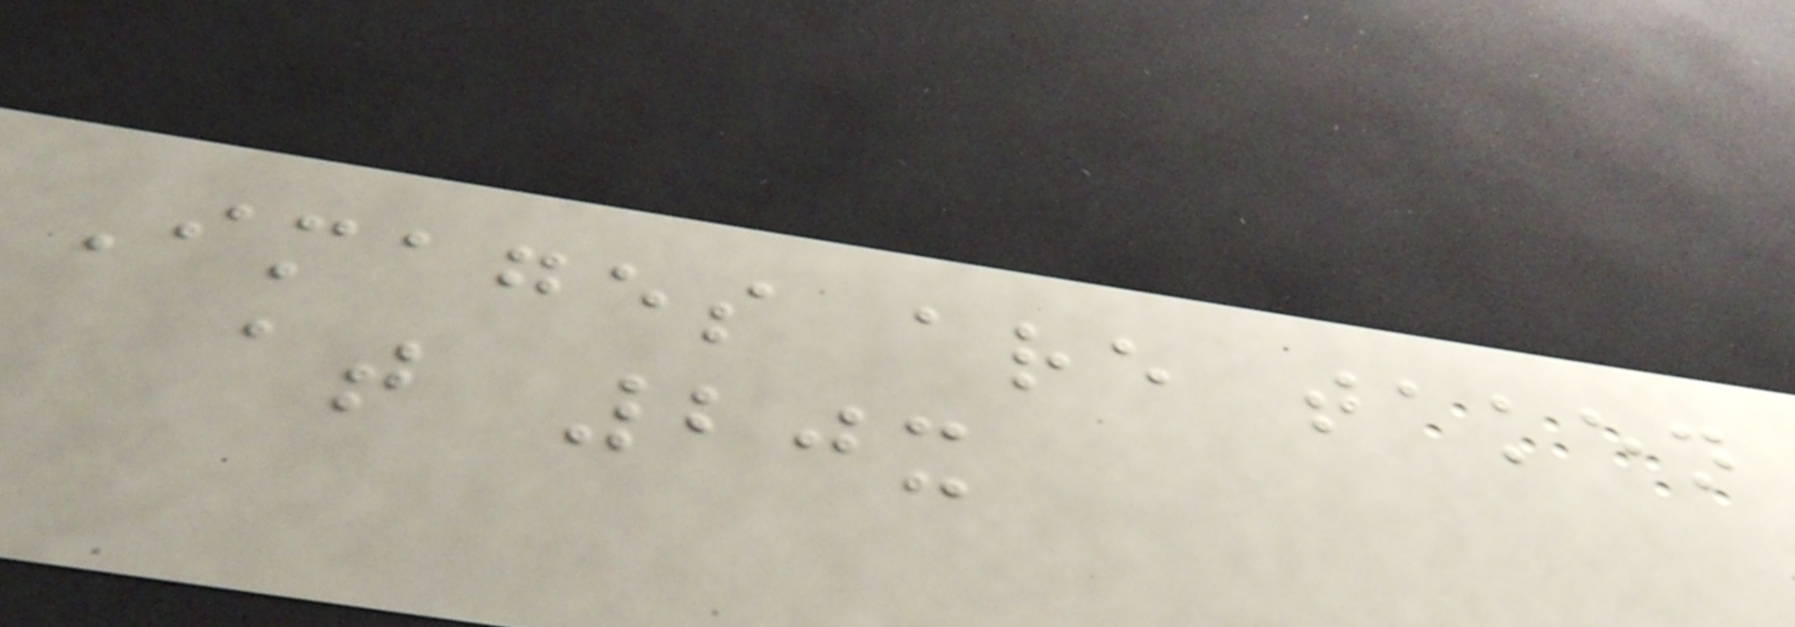Images are taken
at 20x
